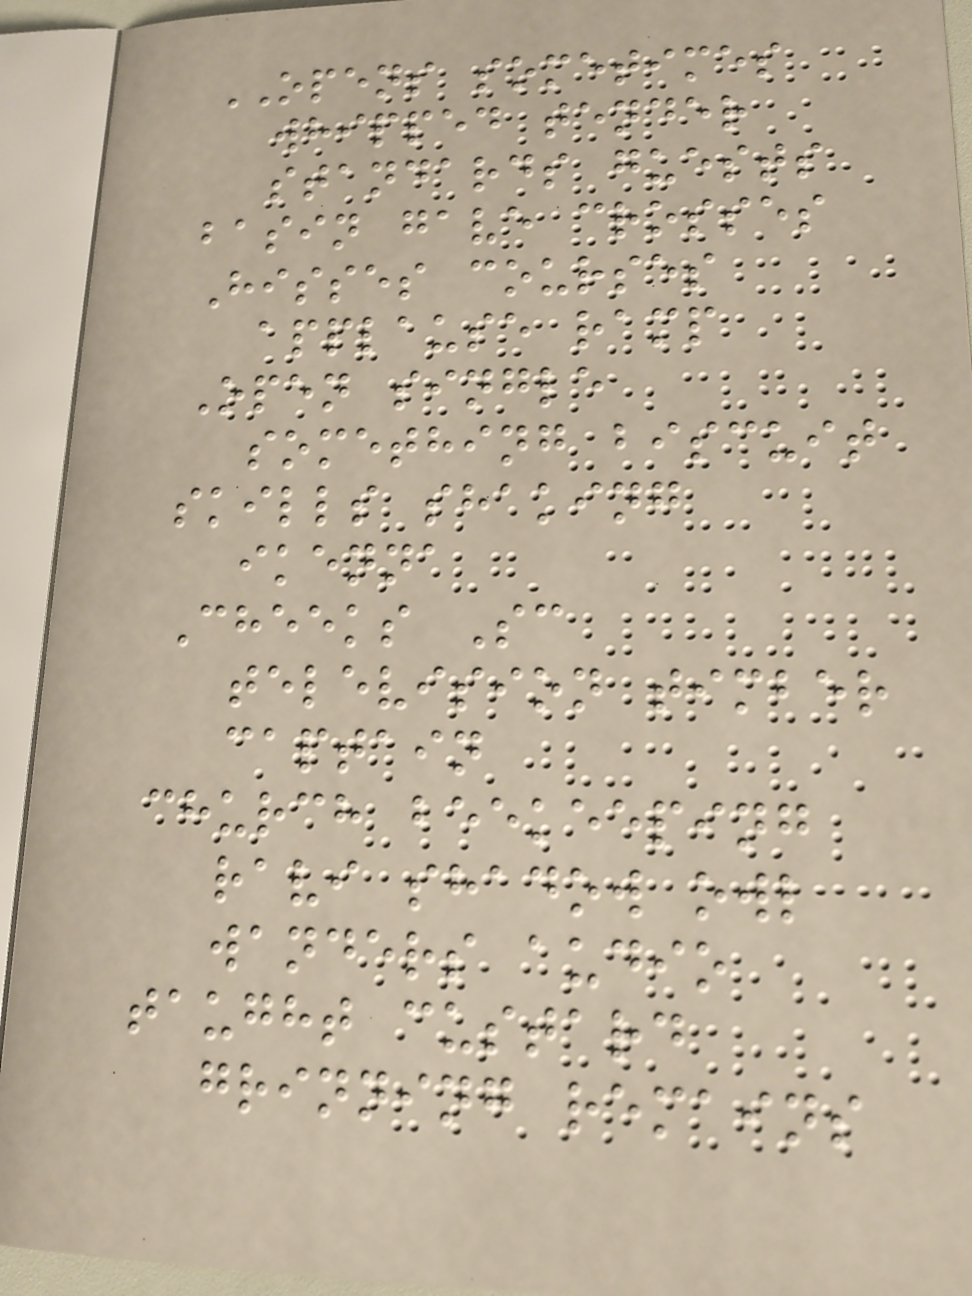OPENS sometimes
whipped tender
standards guests
basin gave crosses
Hisses courses
applause ramp
Open single
something biscuit
skills shaking
ikenna
Cheeks Sc
television timber
captain
church beekeeping
ravi shadow owl
wanders audio
taught custard
grinning remains
